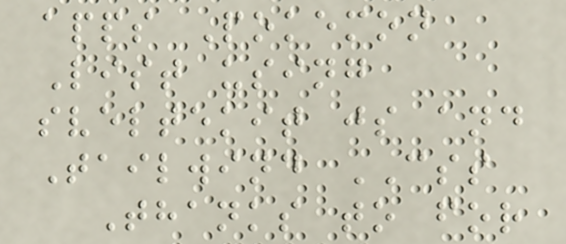apps Pokemon
List using
sveltekit js and
Tailwind CSS
Thanks to for
